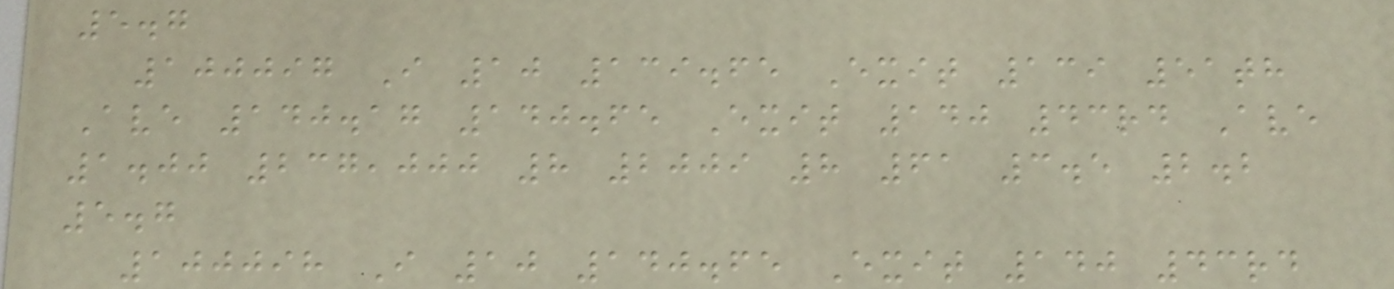5.7
100097 I 10 139.65 Exit 139 51th
Ave 140.17 140.65 Exit 140 43rd Ave
1.00 237,000 8 2009 8 61 3.5 2.2
5.7
100098 I 10 140.65 Exit 140 43rd
